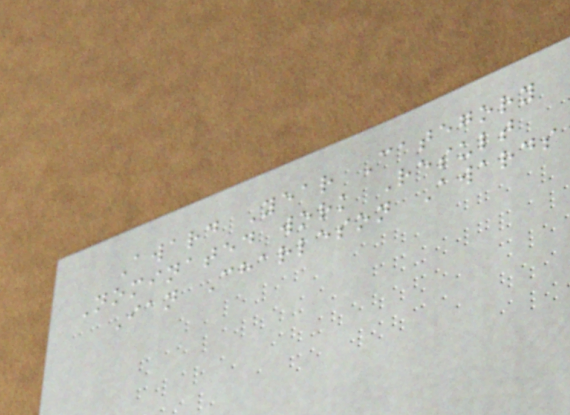Award Year Category
Nominated work Result
Ian Charleson Awards
